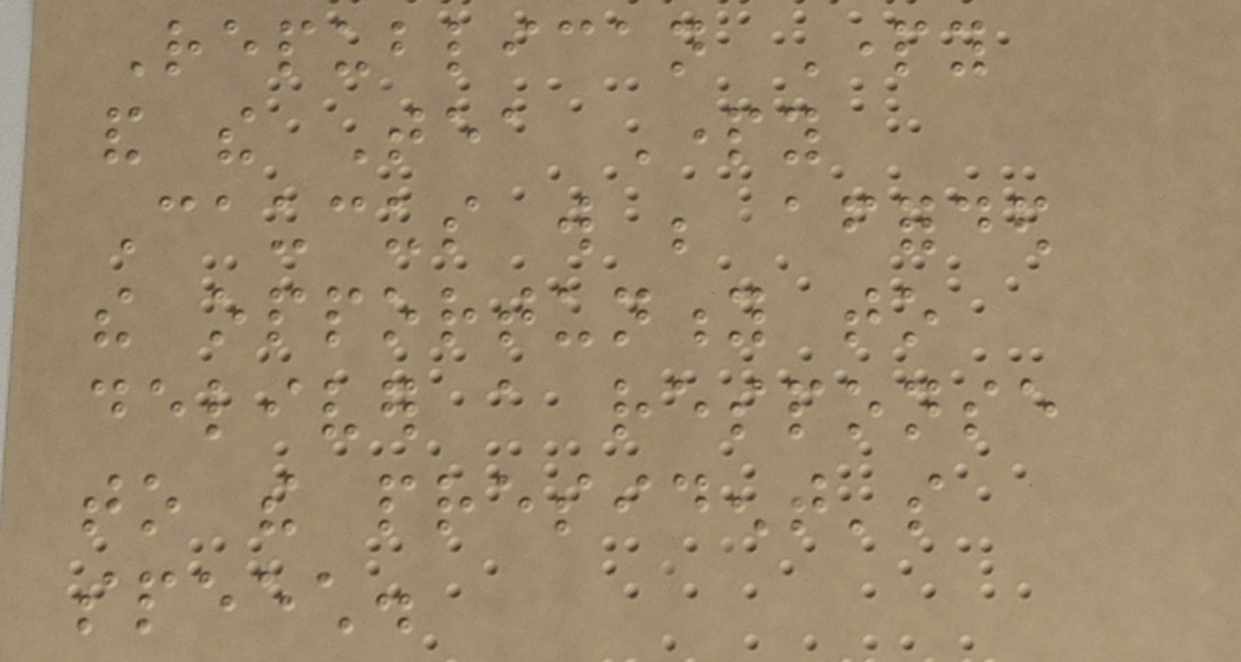Republican Party
and the Tea Party
Caucus will be afforded
the opportunity to
deliver a response
to the president's
speech.
